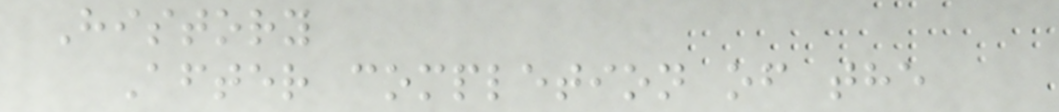History
After completion of the
